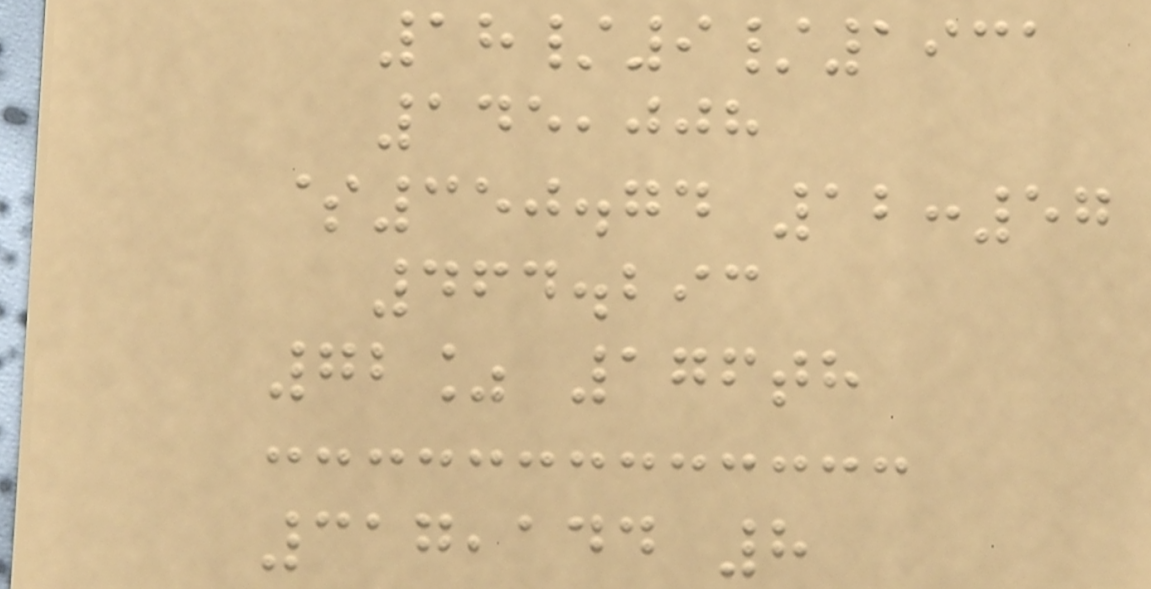18/9/1931
145,008
$350.74 12:57
464.293
72% 176th
317,144 8
